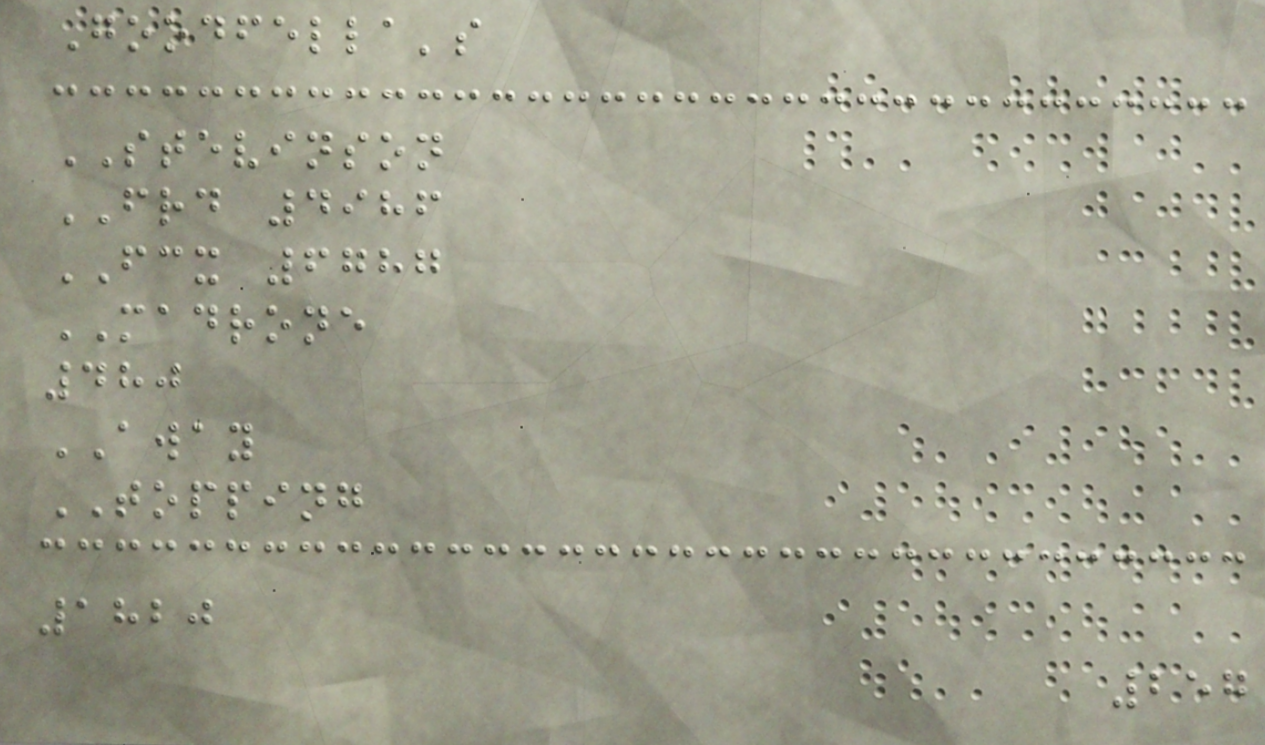Goodfella's
STEVINSON
FRD 4986
FCX 6787
MADRONE
480
AWAY
TOPPING
1820
257
